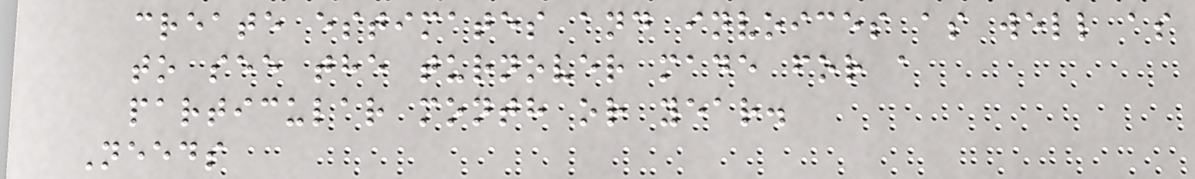create estimates and invoices as well as
to see the turnover made for a
particular month or year.
Needs
